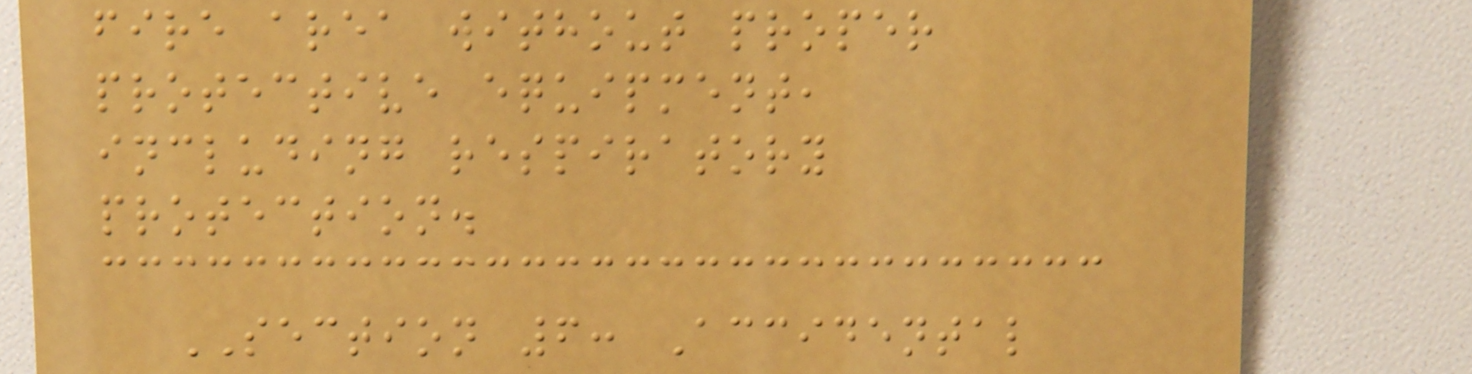fire area without proper
protective equipment,
including respiratory
protection.
SECTION 6: Accidental
